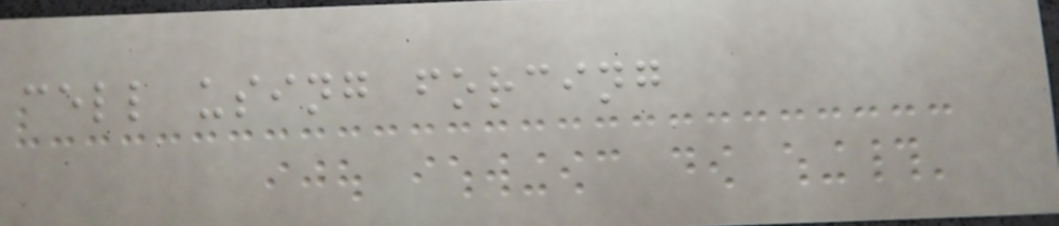cell using forcing
